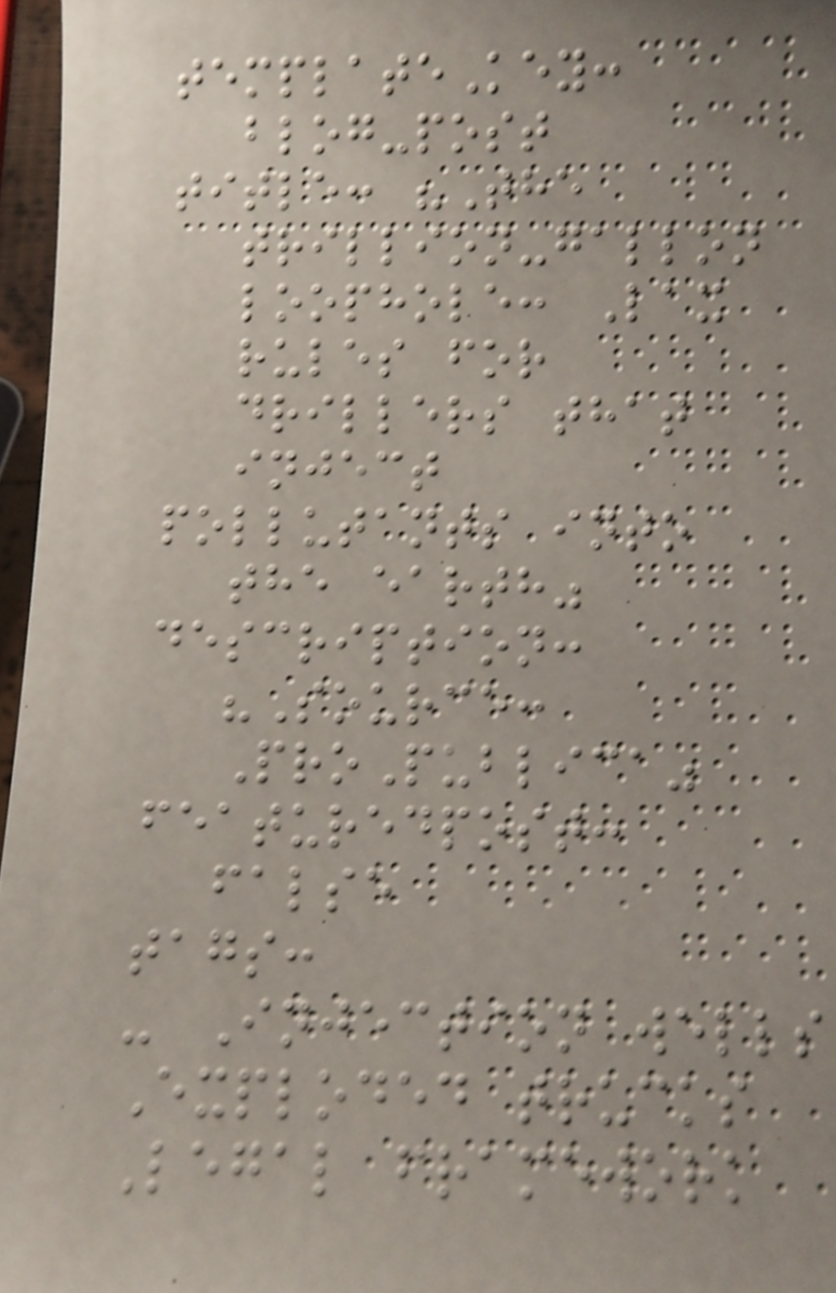templateKey:
blog-post
title: "The
trillion-gallon
loophole: Lax
rules for
drillers that
inject
pollutants into
the earth"
description:
"Source:
ProPublica"
featuredpost:
false
tags:
- Injection wells
Exploded trucks
Legal framework
